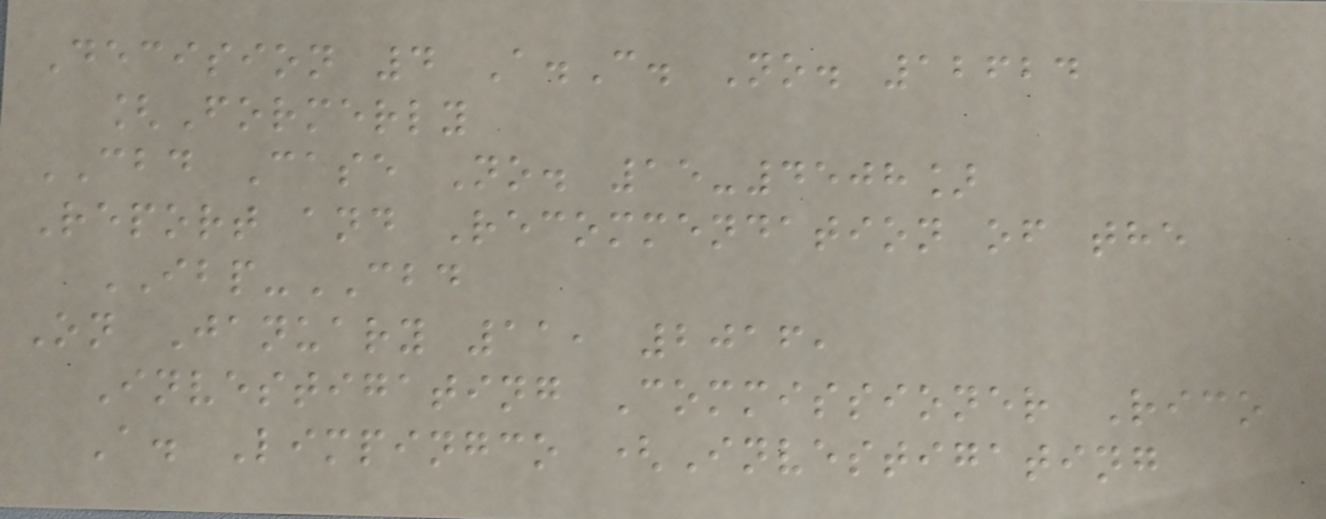Decision 4 A.C. No. 12624
[Formerly
CBD Case No. 15-4508]
Report and Recommendation of the
IBP-CBD
On January 11, 2016,
Investigating Commissioner Rico
A. Limpingco (Investigating
